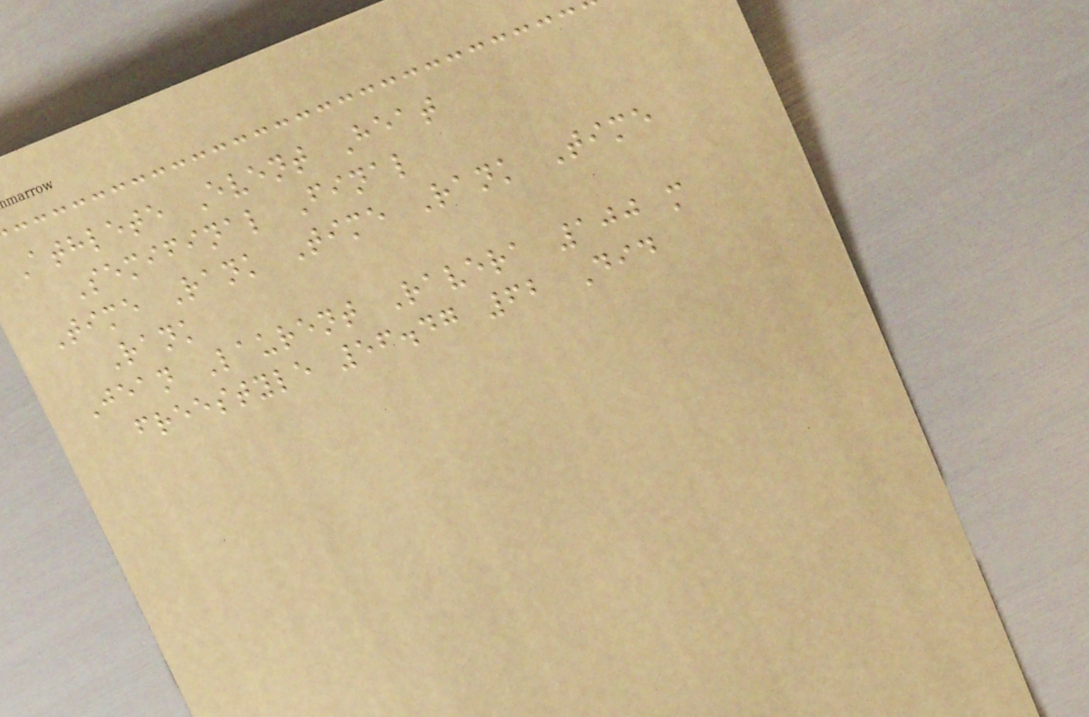Athlete Event Heat
Semifinal Final
Time Rank Time Rank Time
Rank
Jean Laurent Ravera 100 m
freestyle 56.47 62 Did
